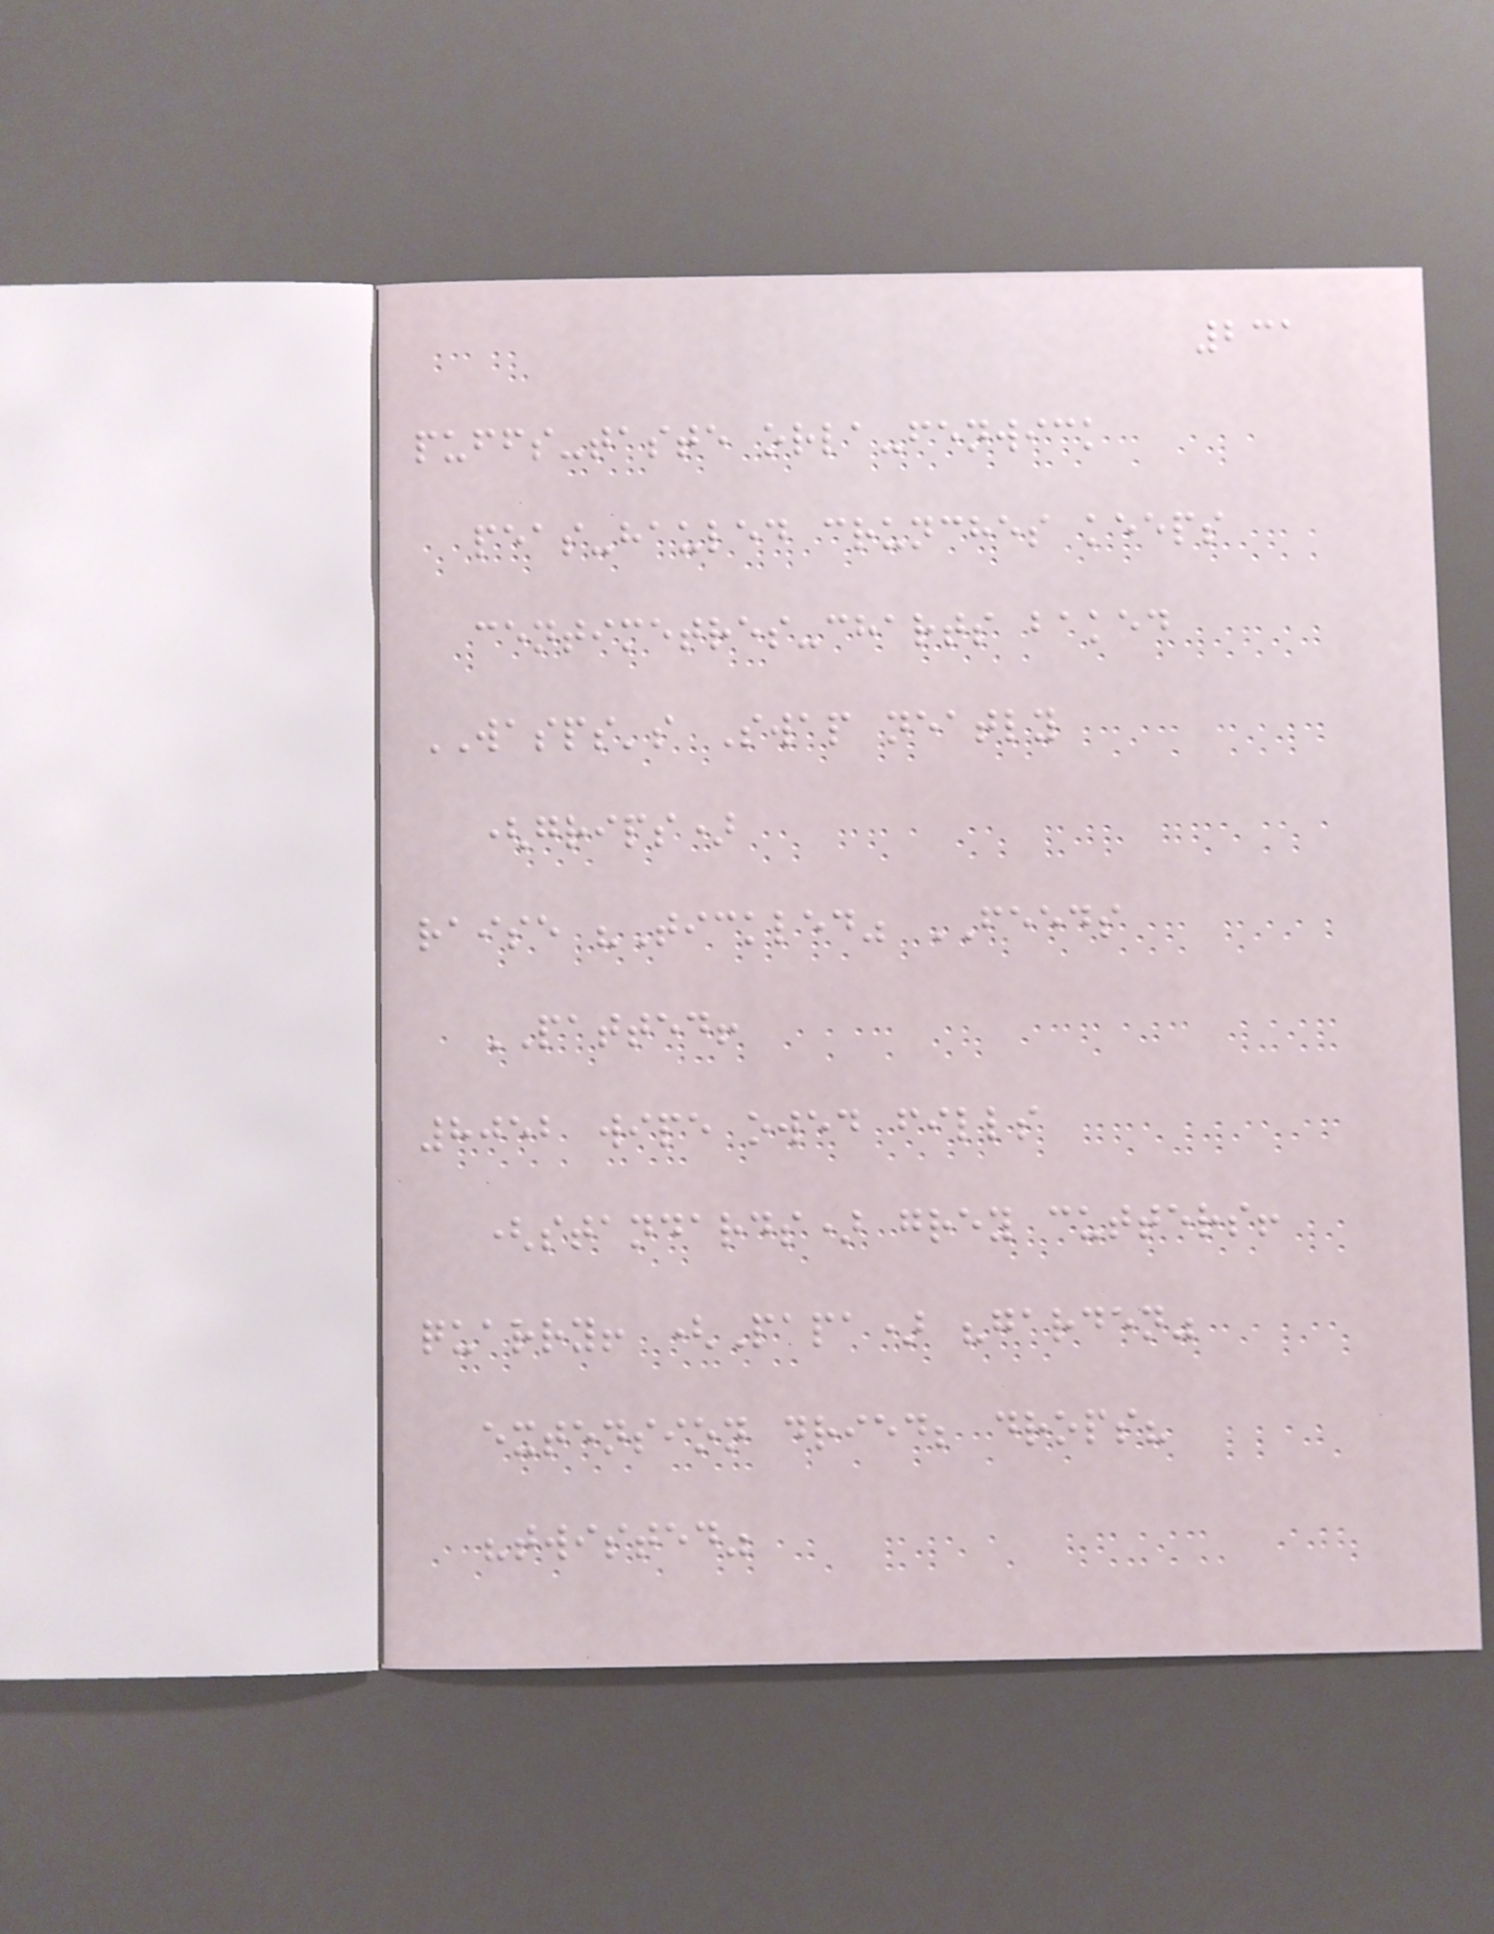231
puffs-taste orla-fenwick
peas-hauled crunches keeps
centimetres-charts baked
WASPS's Swap neatly
(grips)
raise "Tickled" FEEDS
PATTED!
8052 wipe owed fills
(standards) grey cutters!
quarry! (Papa) "garden"
extension dried; drops?
"twisted"
